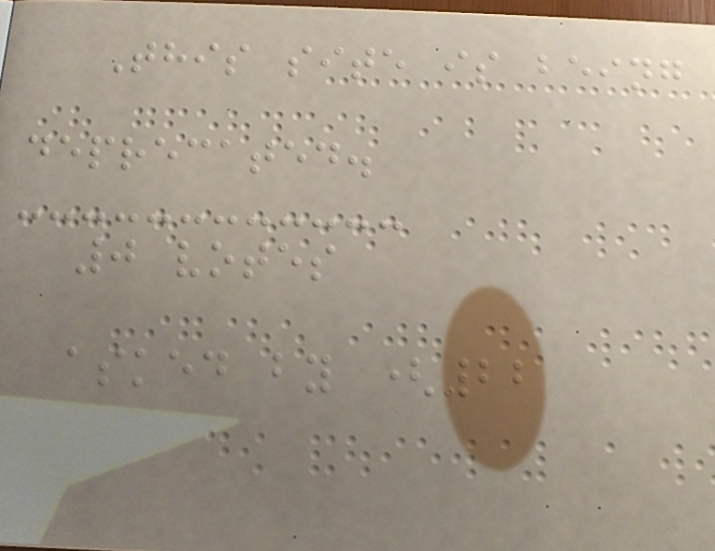This site is being
deprecated.
0 votes
asked by (22
